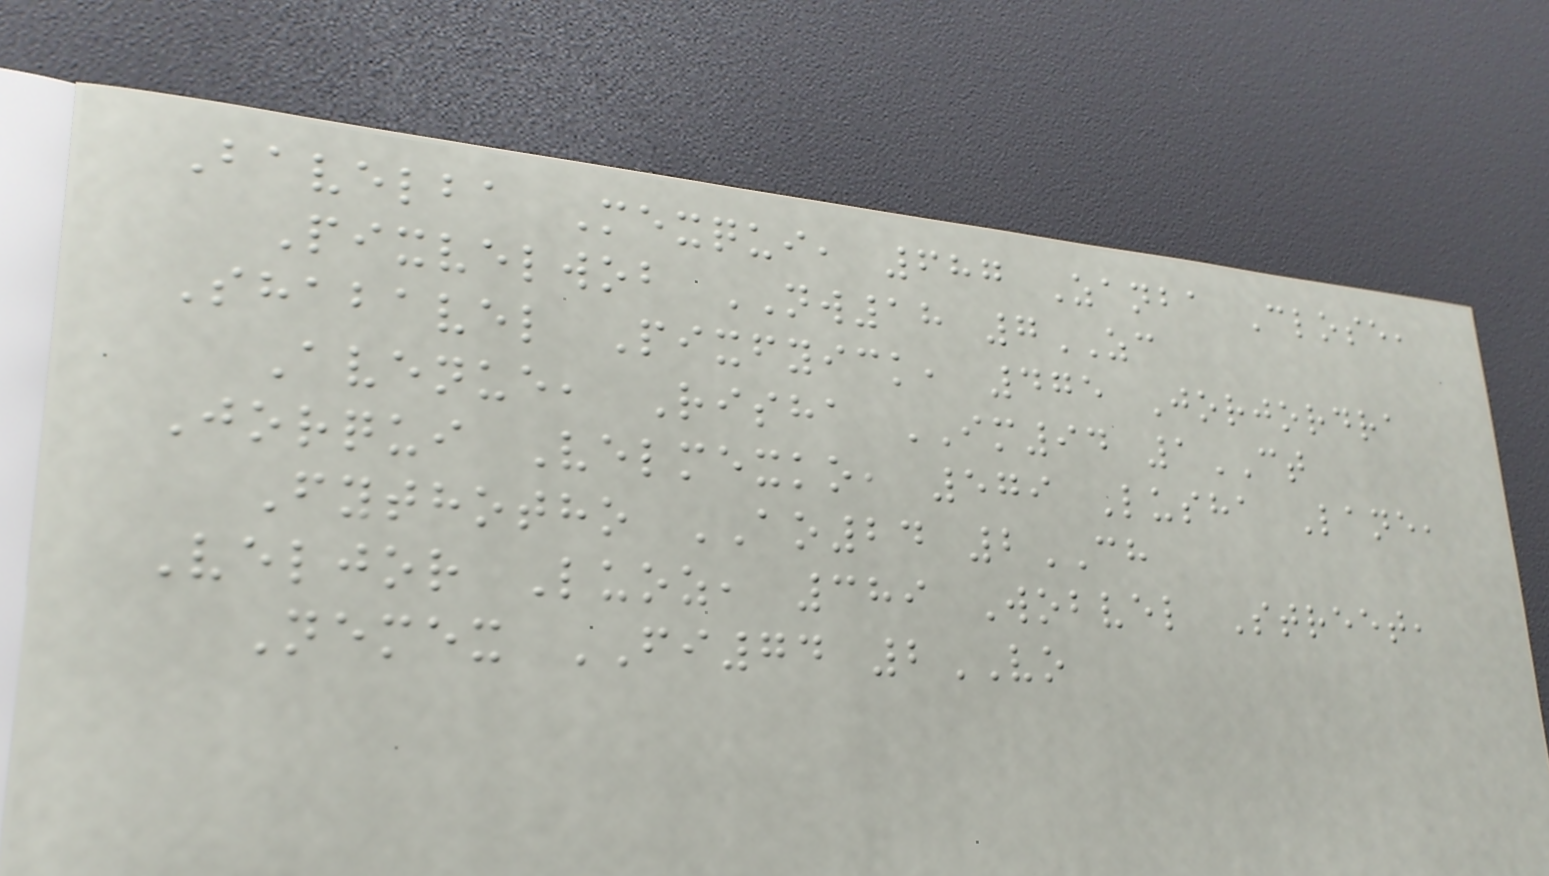Bavelba Mexqui, 687 Zanba Close,
Pixvelwob NW18 7ZC
Shabavel Pixfyick, 475 Jorjordra
Avenue, Risha IM94 1CT
Jorqui Velmexko, 579 Lusha Lane,
Fythotho AO24 2CH
Veljor Luoz, 389 Wobvel Street,
Nemex FI74 2VO
